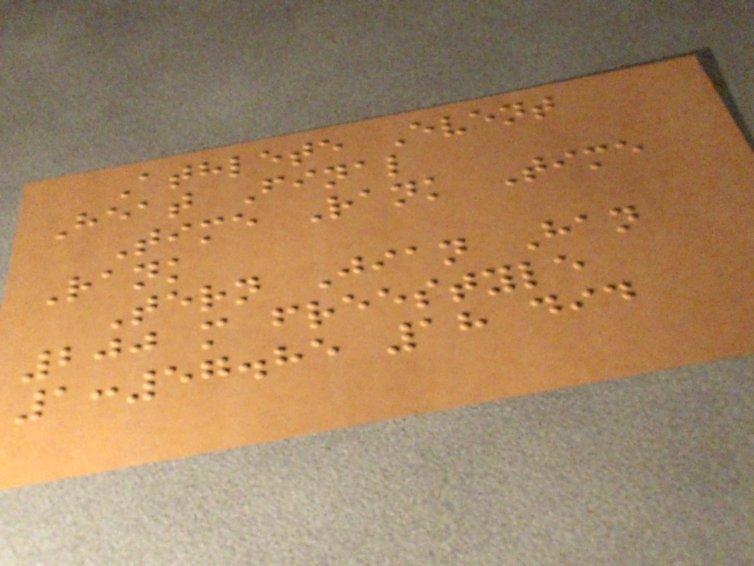Athlete Event
Heat Final
Time Rank Time
Rank
Tern Jian Han
200 m freestyle
1:57.85 18 did
